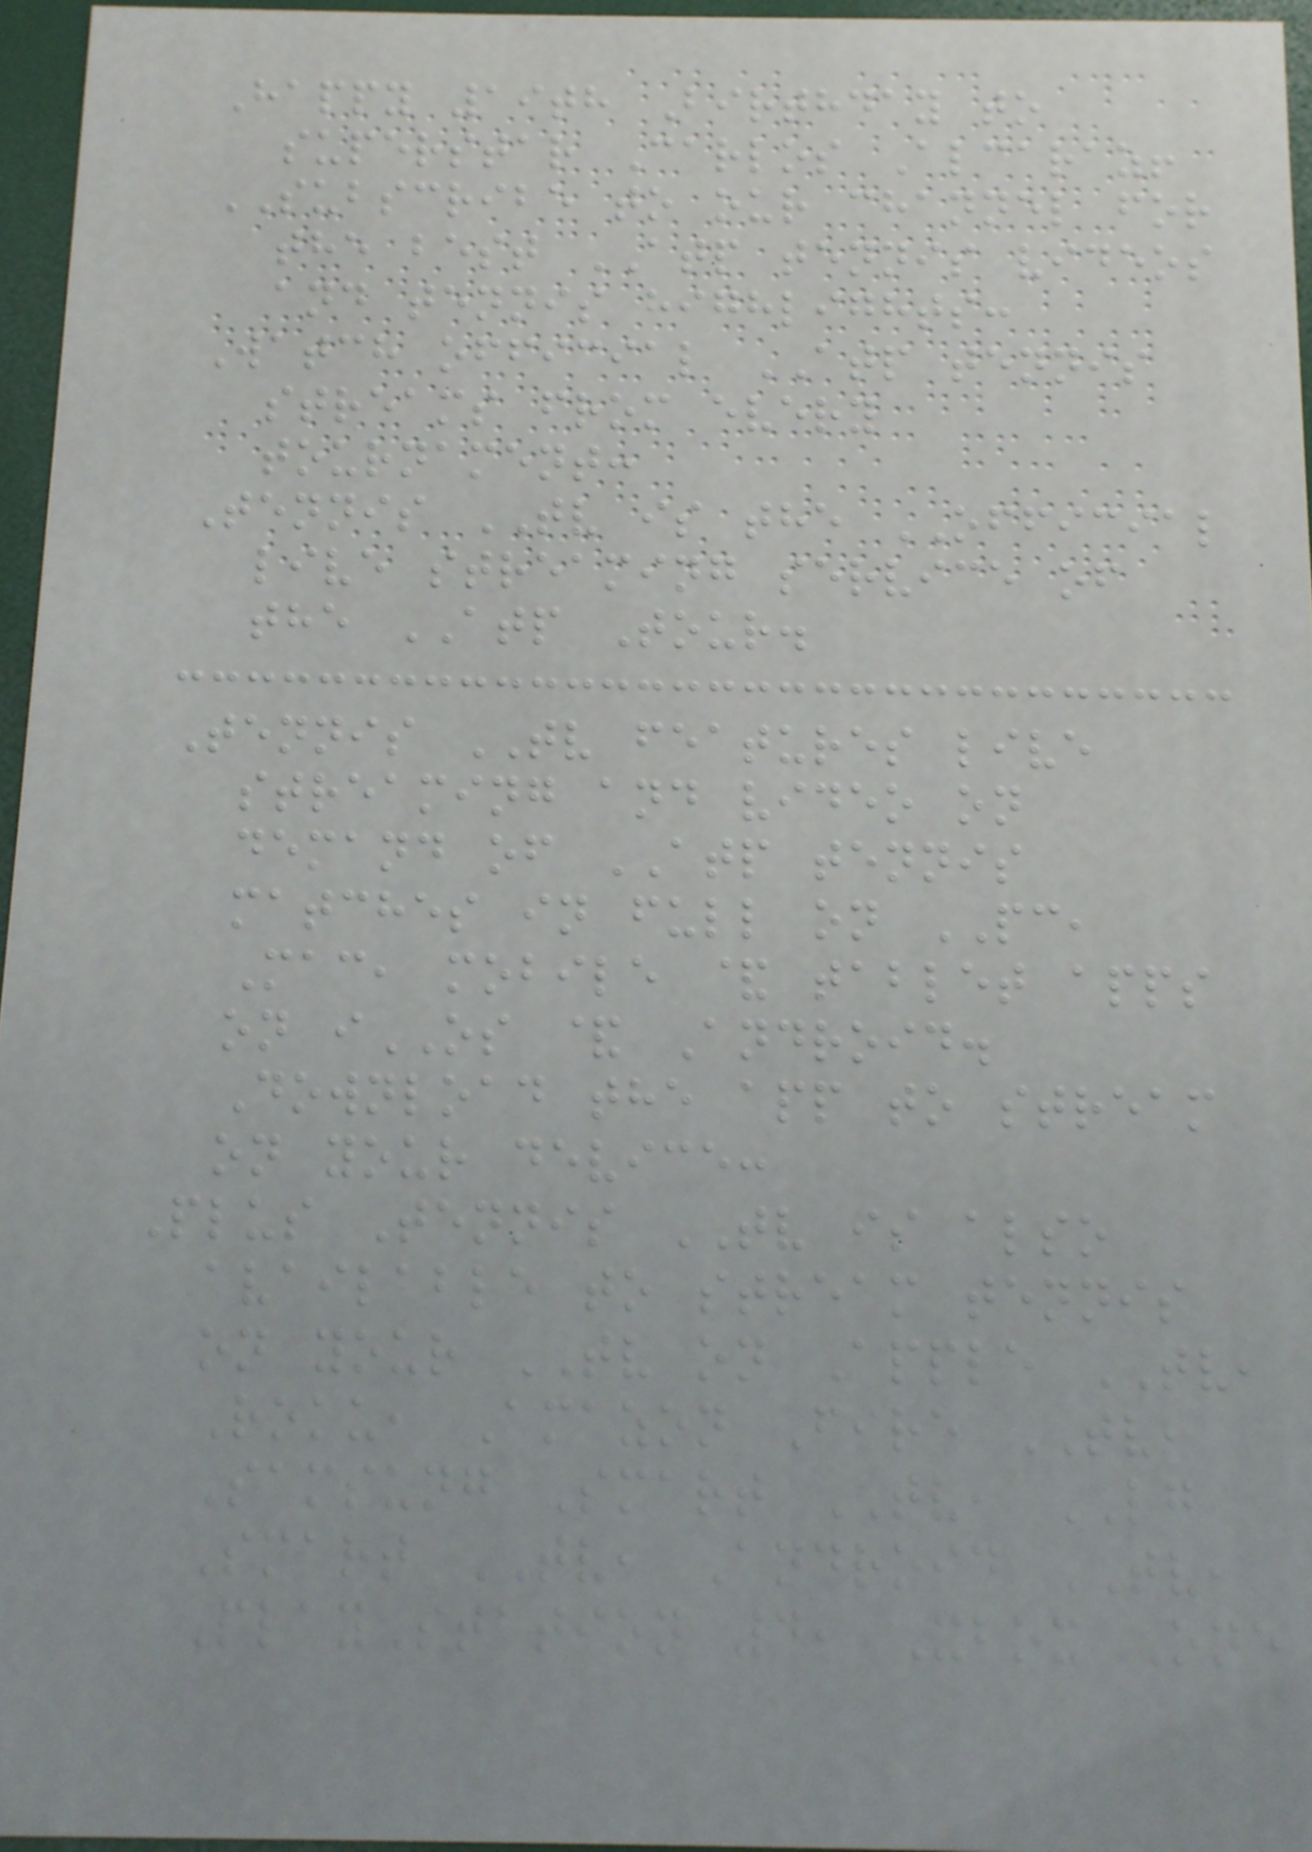Happy 19th Birthday to
superstar Carlos Alcaraz!
SUBSCRIBE to our channel for
the best ATP tennis videos
and tennis highlights:
Watch official ATP tennis
streams from every
tournament:
Tennis TV is the OFFICIAL
live streaming service of
the ATP Tour.
Tennis TV features live
streaming and video on
demand of ATP tennis
matches in full on PC,
Mac, mobile & tablet apps
on iOS & Android.
Download the app to stream
on your device:
Plus Tennis TV is also
available to stream tennis
on your TV on Apple TV,
Roku, Amazon Fire TV,
Samsung Smart TV, LG
Smart TV, Android TV,
PlayStation 4, Xbox One
